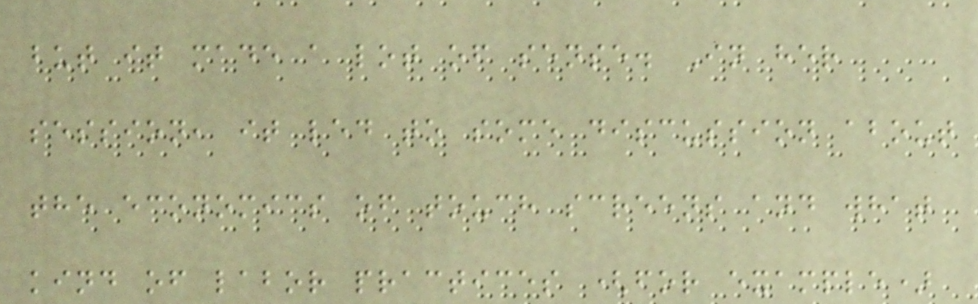but it made a lot of sense. In her
session, it led to some discussion about
the economics of touch screens and what
kind of labor practices (for example)
